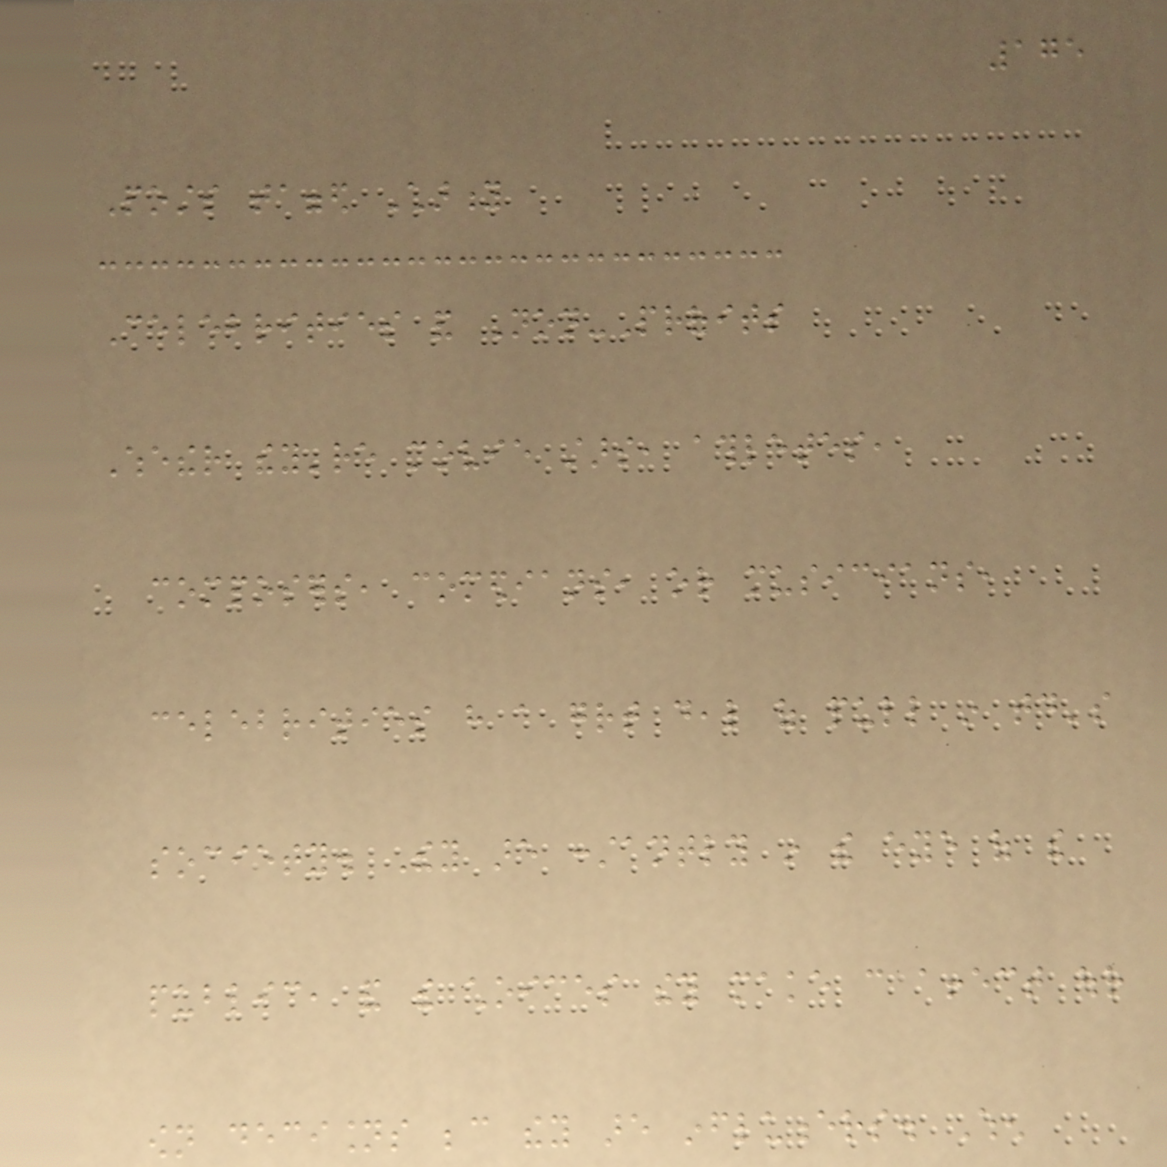175
Posts tagged Charity
Celebrities and Non-Profits
Whether they're movie stars, athletes,
composers, comedians, or musicians,
celebrities have a great deal of pull in today's
society. They are constantly in the eye of the
public, and the choices they make can affect our
own decisions because they are influencers. When
